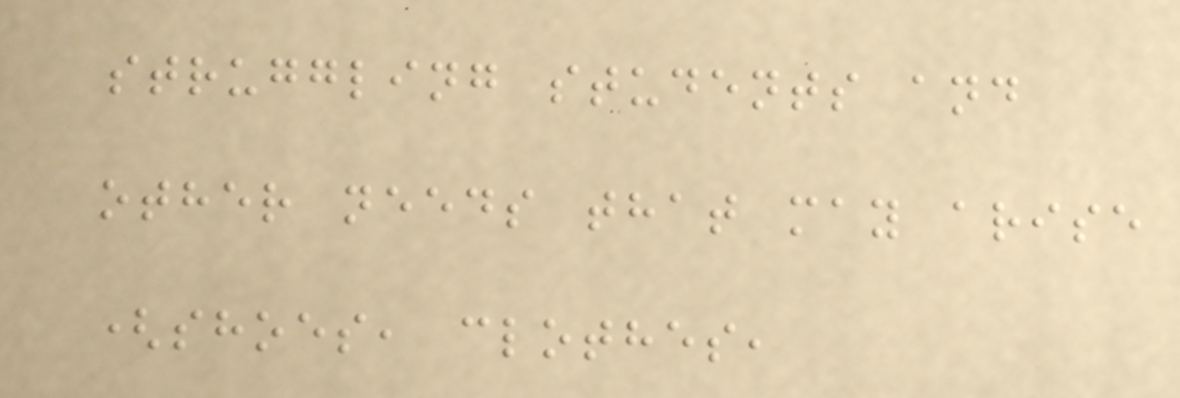struggling students and
other needs that may arise
(shoes, clothes,
